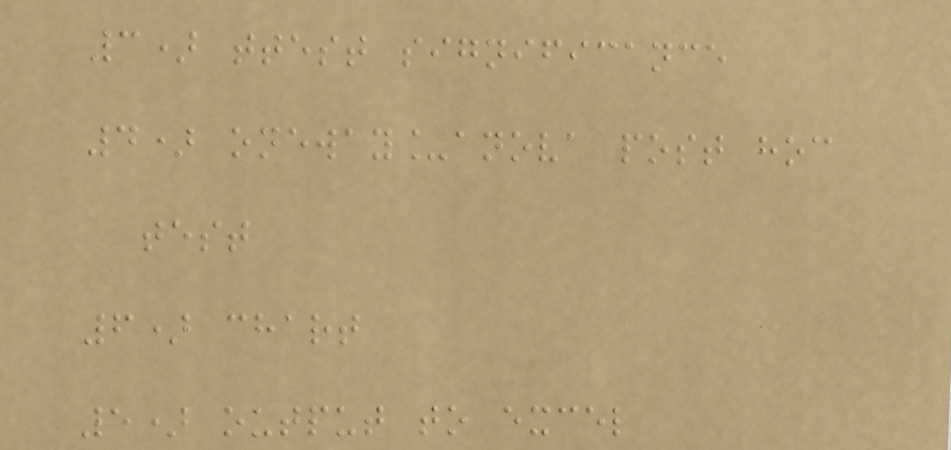3) ttest significance
4) oneway_anova post hoc
test
6) chart
5) output to excel
